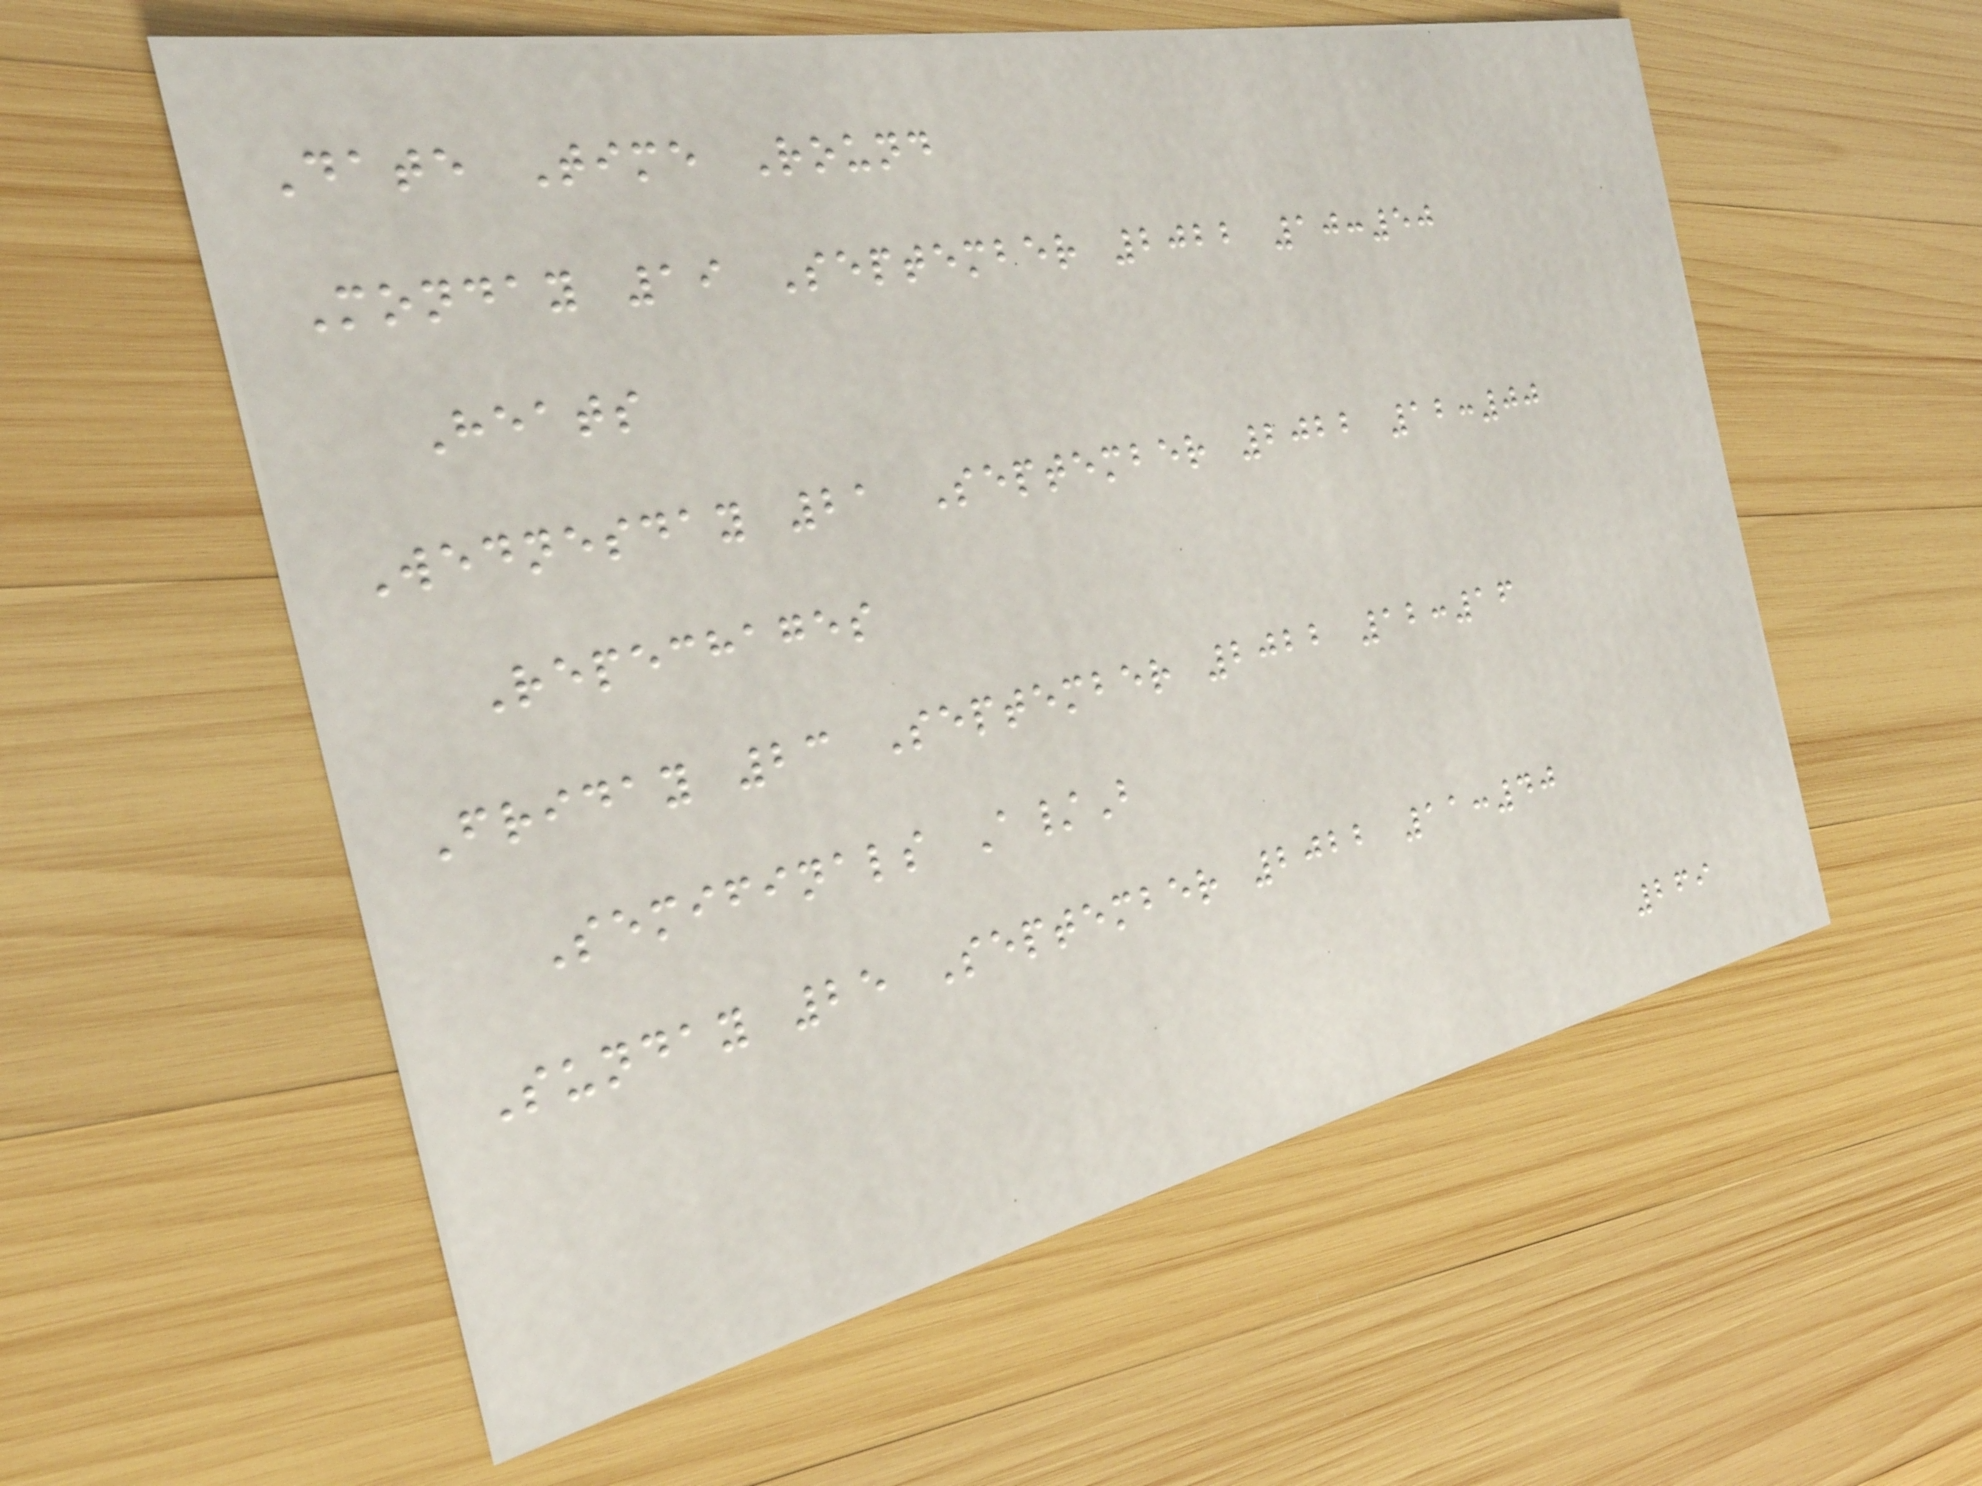Date Time Round
Monday 19 September 2022 10:50
Heats
Wednesday 21 September 2022 12:00
Repechages
Friday 23 September 2022 12:16
Semifinals A/B
Sunday 25 September 2022 11:40
269
